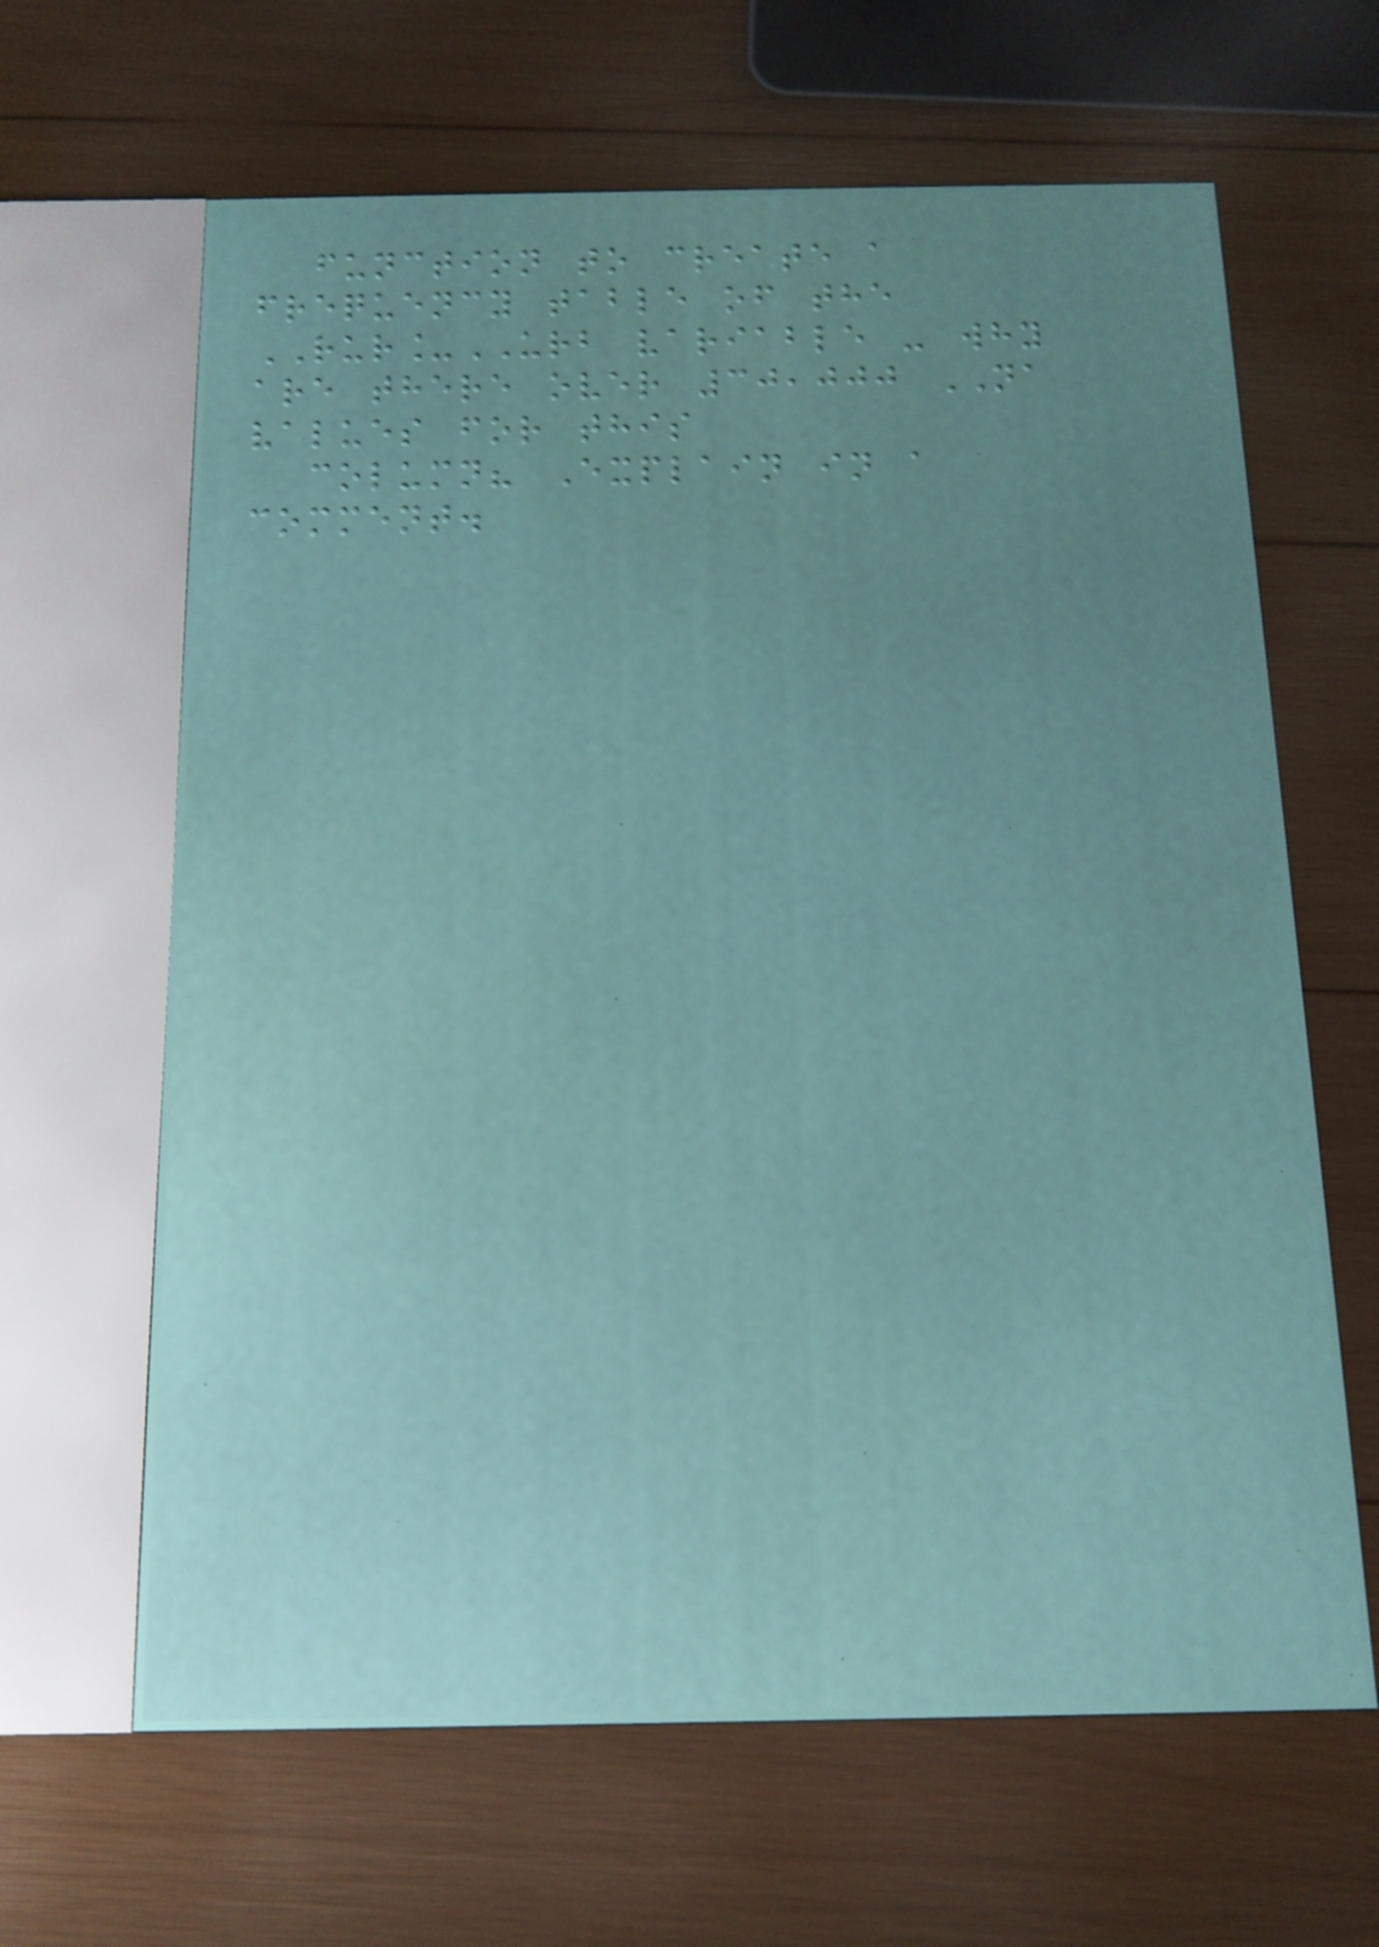function to create a
frequency table of the
RUR_URB variable - why
are there over 30,000 NA
values for this
column? Explain in a
comment.
